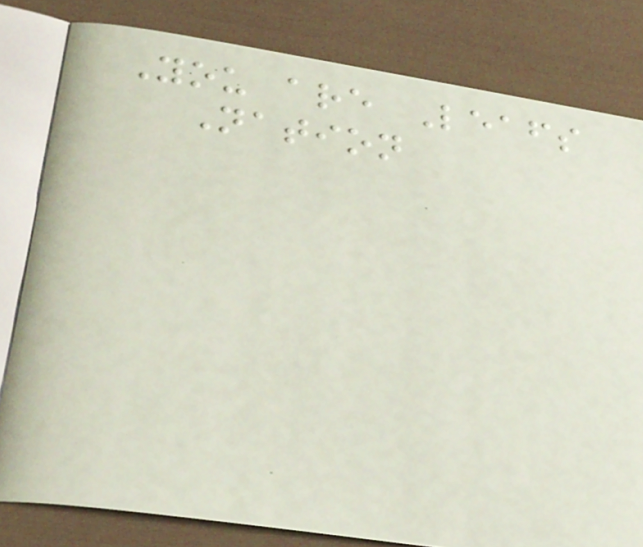You are Leafs
Nation
